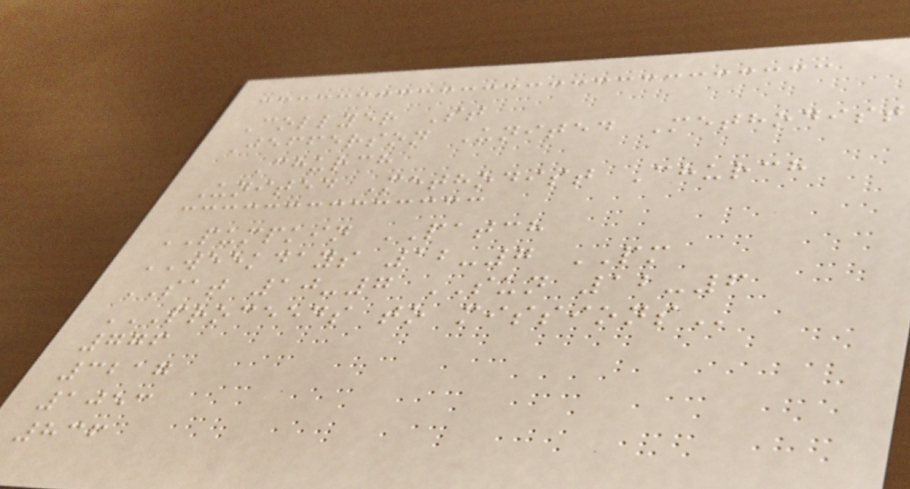Collyer St
Jefferson United Methodist
Church
United Methodist Church
PUMPKIN PATCH
WEEKDAYS 12-7 PM
SAT 10-7 SUN 12-6
PROCEEDS TO MISSIONS
776
3217
1053
836
